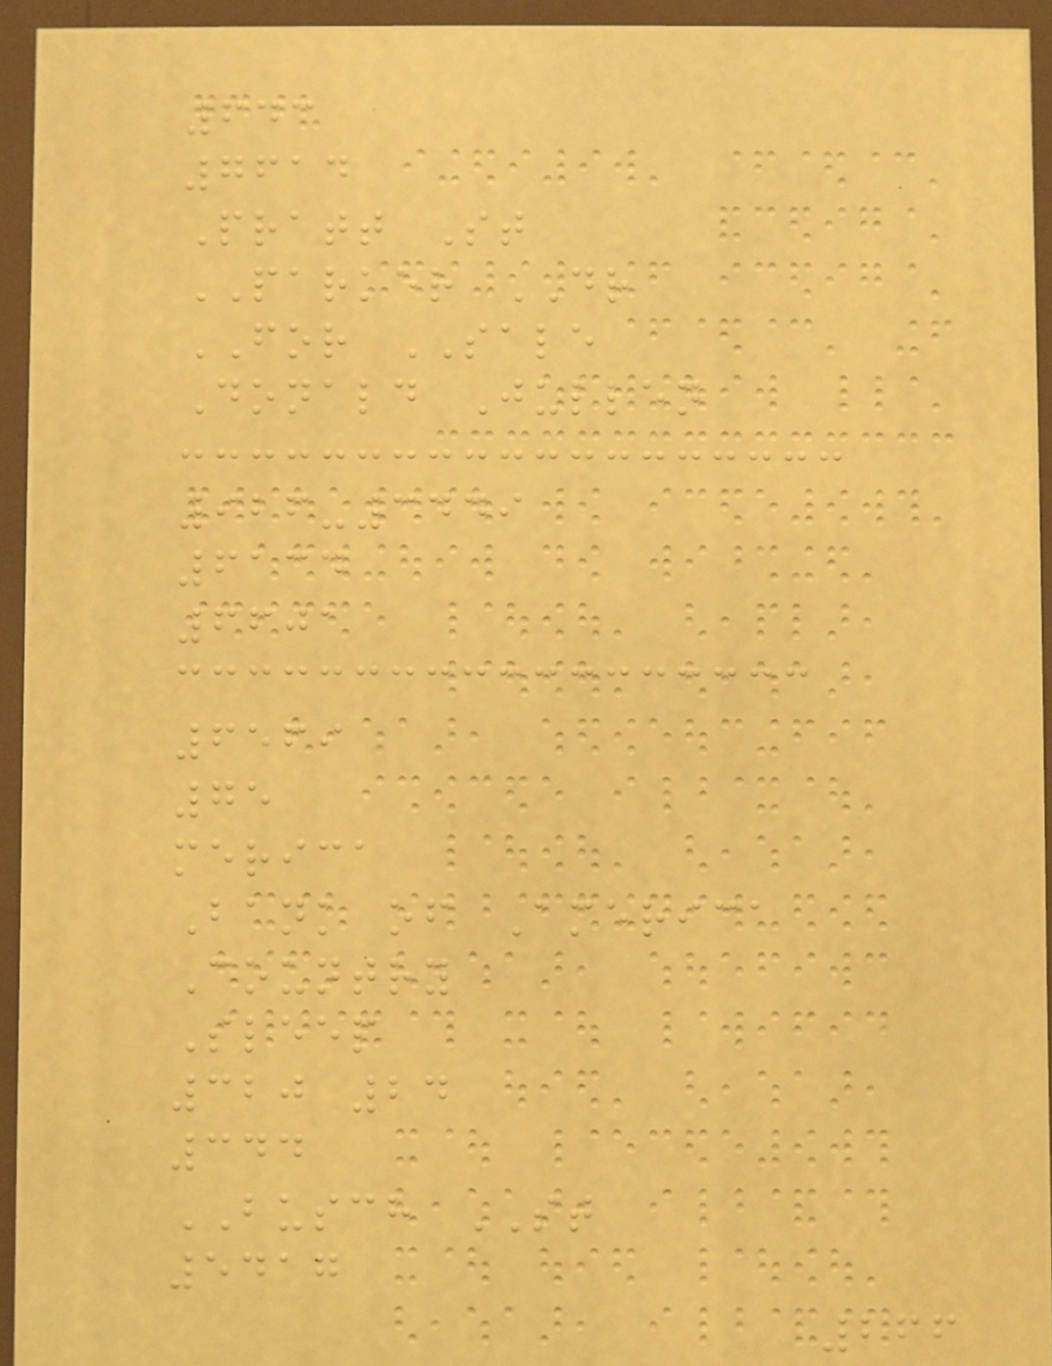643
7614
Pratt St
PARKER DR
FOR SALE
Donald Jullen
926-3449
6134
6601
6569
75
merica
Bank of America
Country
Sleep
320 24
344
BUSCH ST
5417
266
